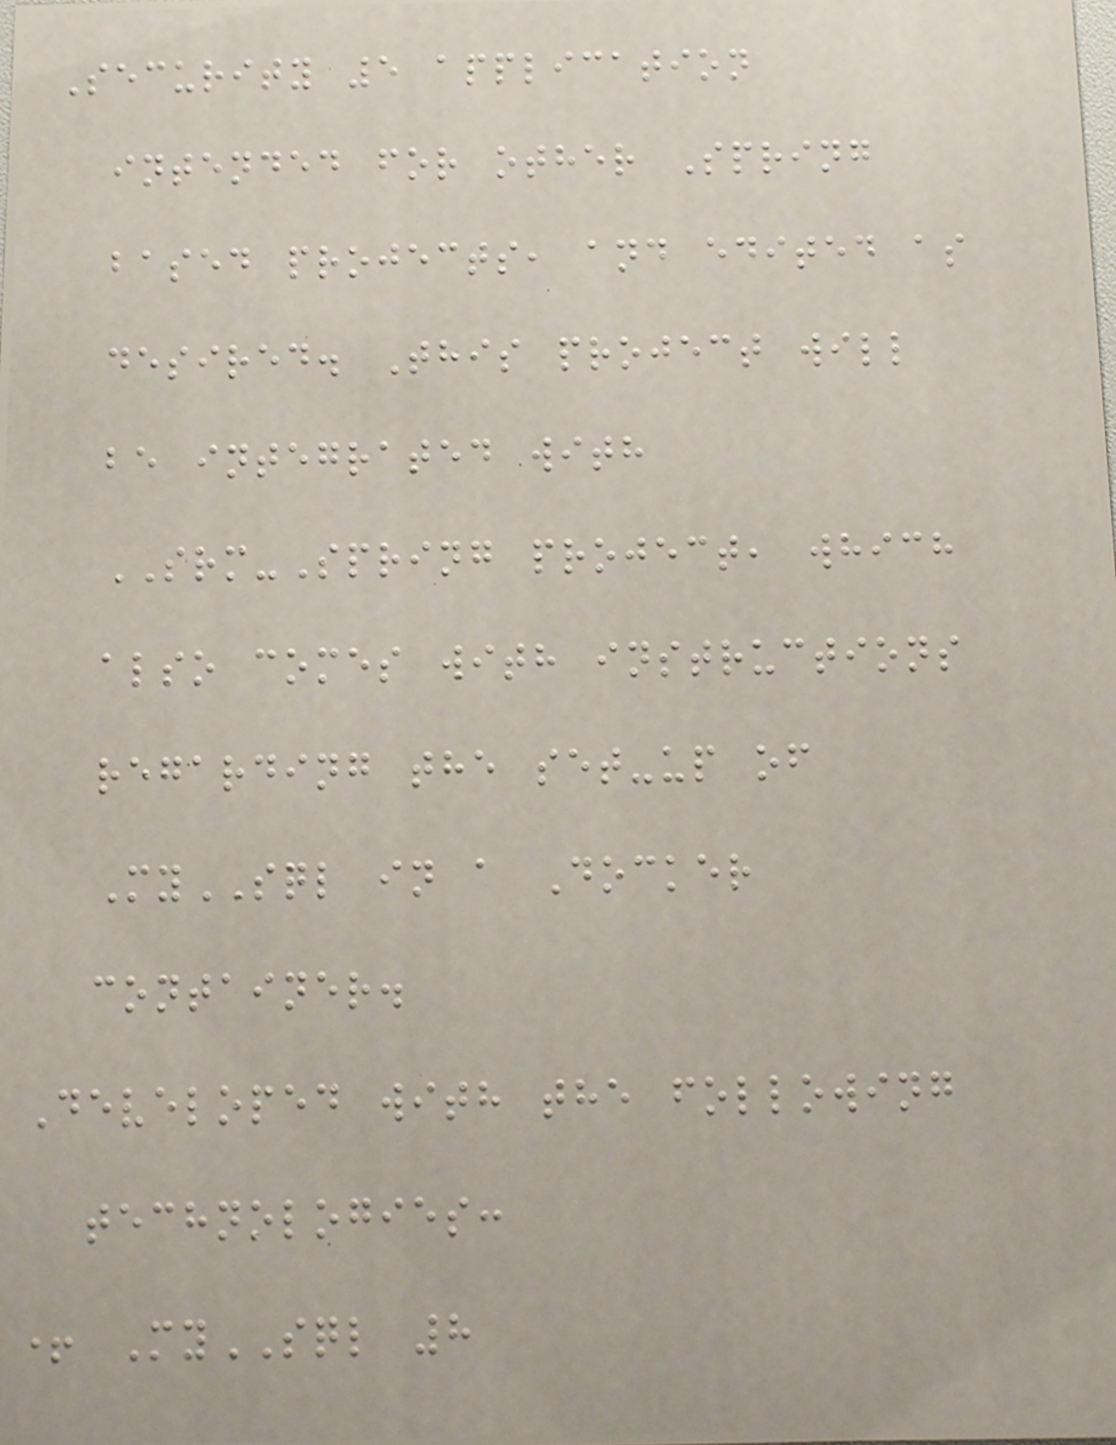Security 5 application
intended for other Spring
based projects, and edited as
desired. This project will
be integrated with
SRM-Spring project, which
also comes with instructions
regarding the set-up of
MySQL in a Docker
container.
Developed with the following
technologies:
+ MySQL 8
